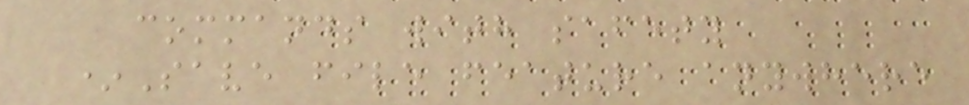commands with safety
*Save file feature anywhere
